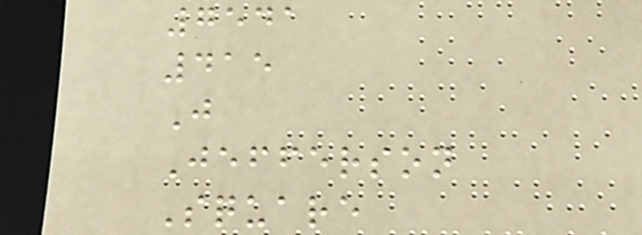7541
415
J
Jefferson
Square
